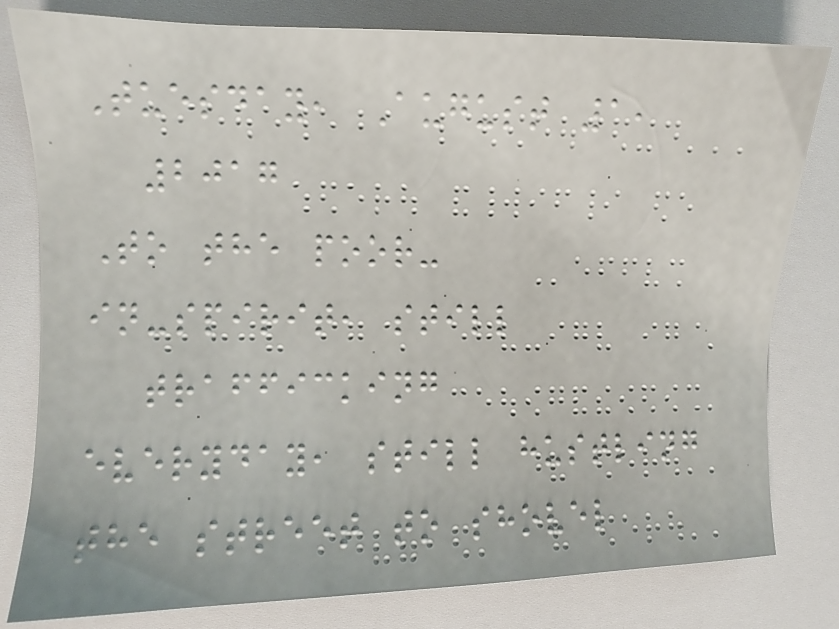Tuesday, August 1,
2017
To the poor-
in-spirit, still
trafficking
everyday, still hustling
the street to shovel
